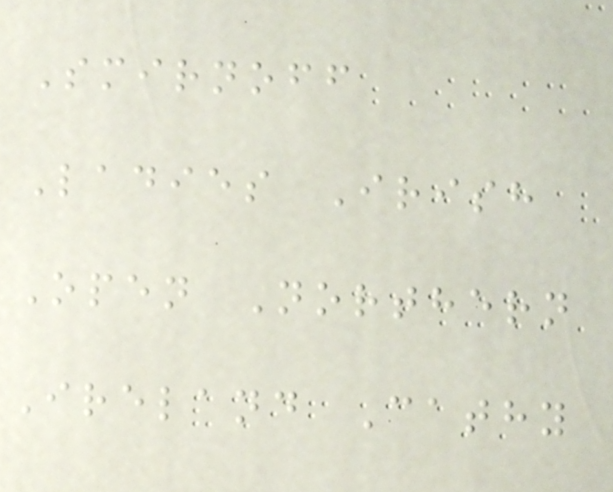Smirnoff
Ladies Irish
Open Northern
Ireland Cathy
